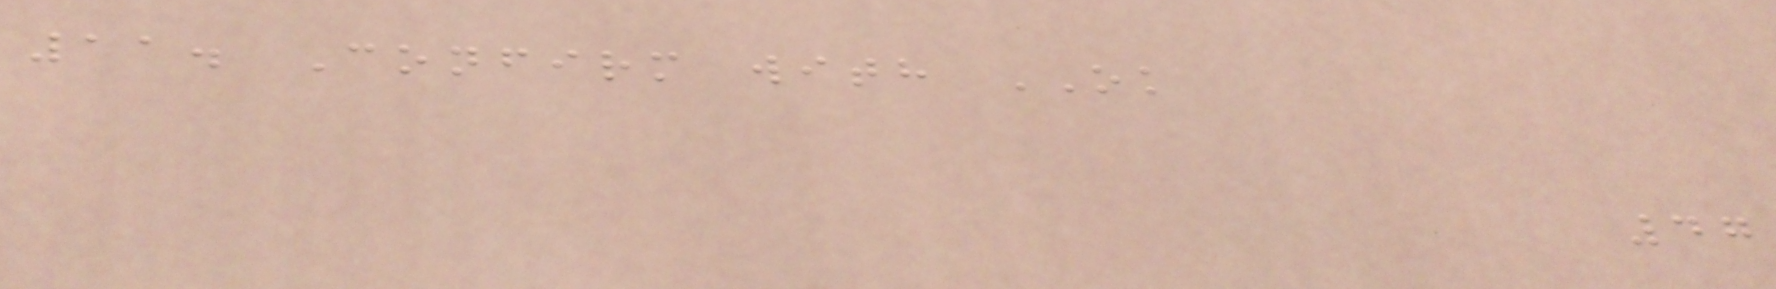11. Confirm with OK
47
